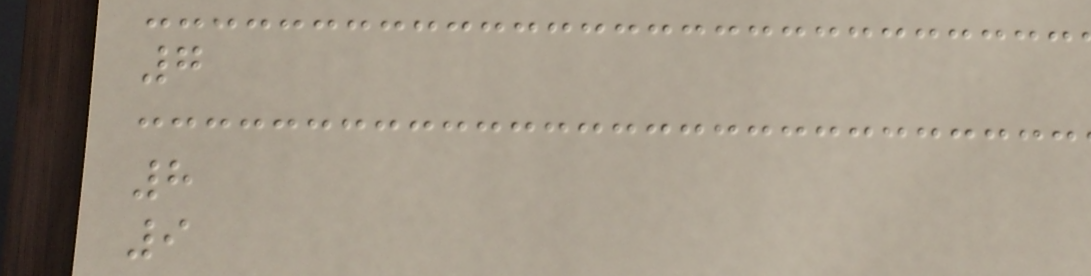7
8
9
